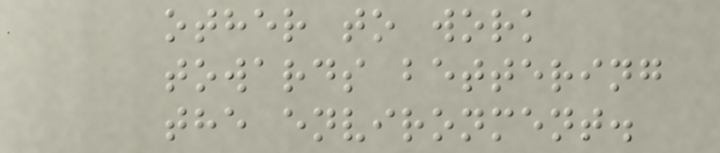other to work
towards bettering
the environment.
